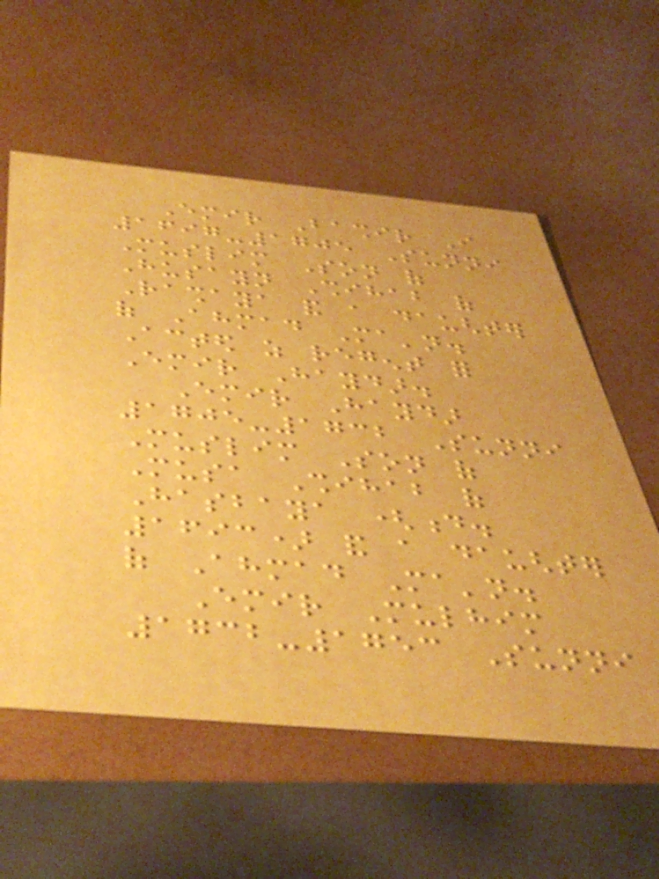Emir Bashir I
1697-1705 Sunni
Muslim Son of
Husayn Shihab of
Rashaya and a daughter
of Ahmad Ma'n.
Acted as regent for
Emir Haydar.
Emir Haydar
1705-1732 Sunni
Muslim Son of
Musa Shihab of
Hasbaya (d.
1693) and a daughter
of Ahmad Ma'n.
Emir Mulhim
1732-1753 Sunni
